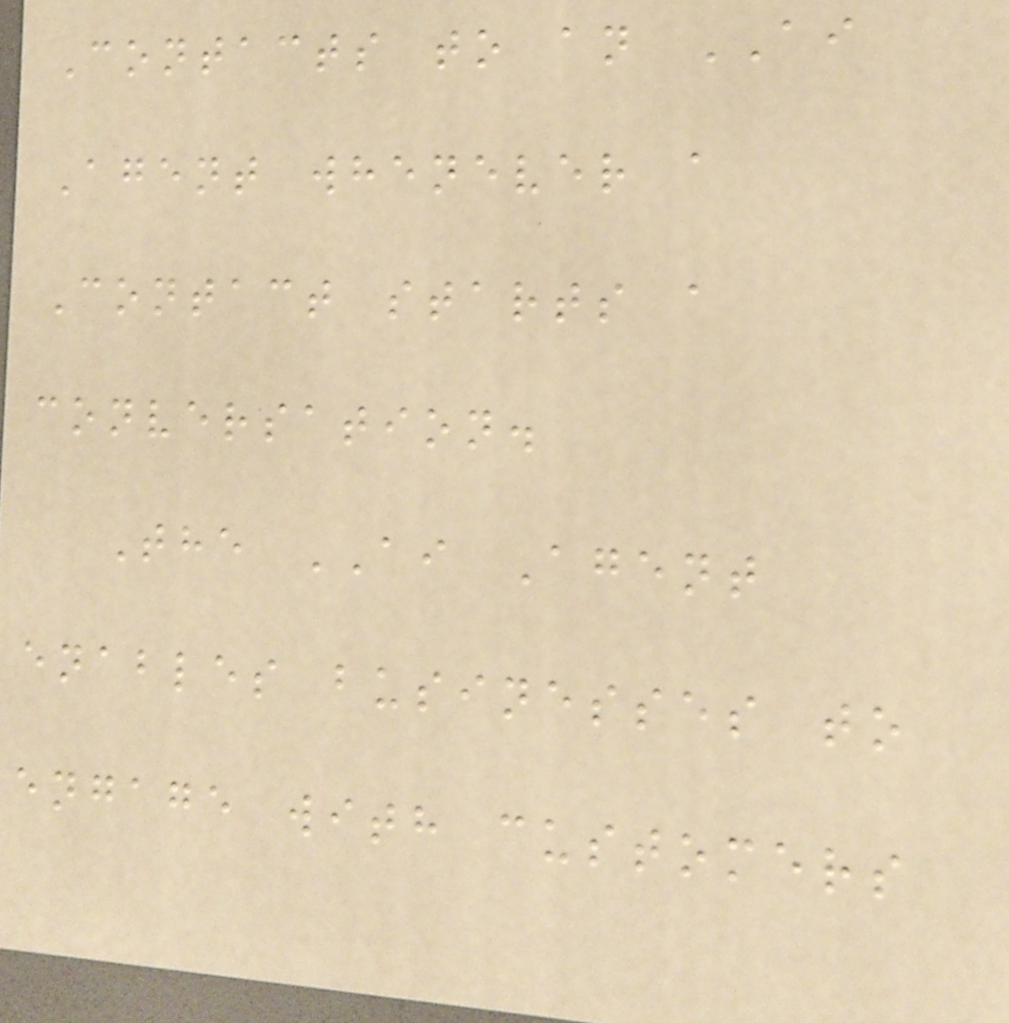Contacts to an AI
Agent whenever a
Contact starts a
conversation.
The AI Agent
enables businesses to
engage with customers
